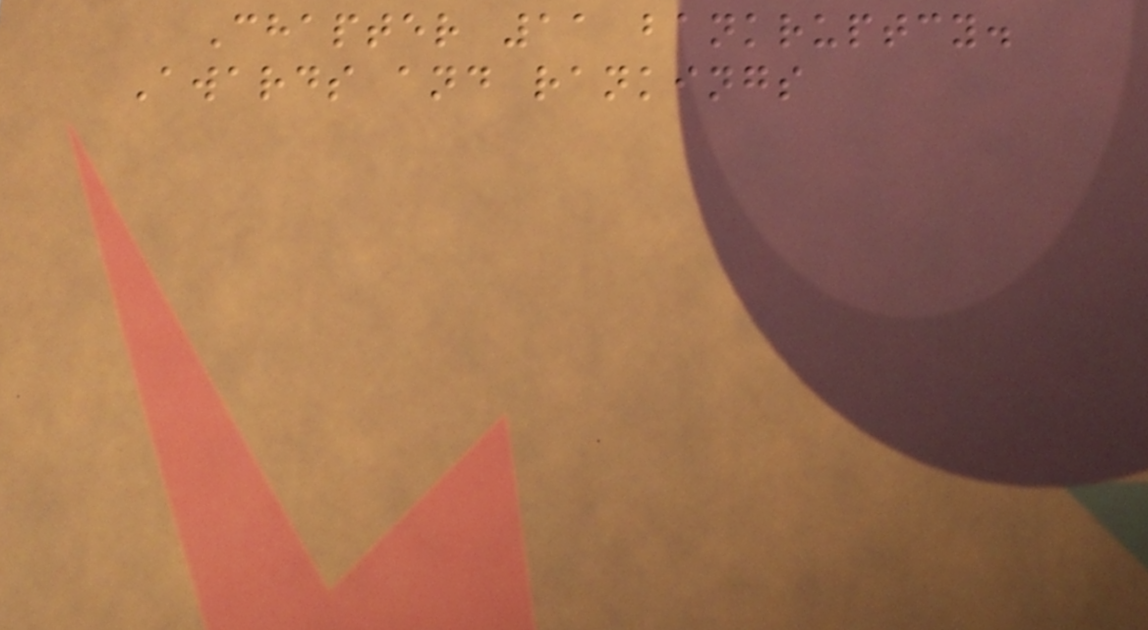Chapter 11 bankruptcy.
Awards and rankings
